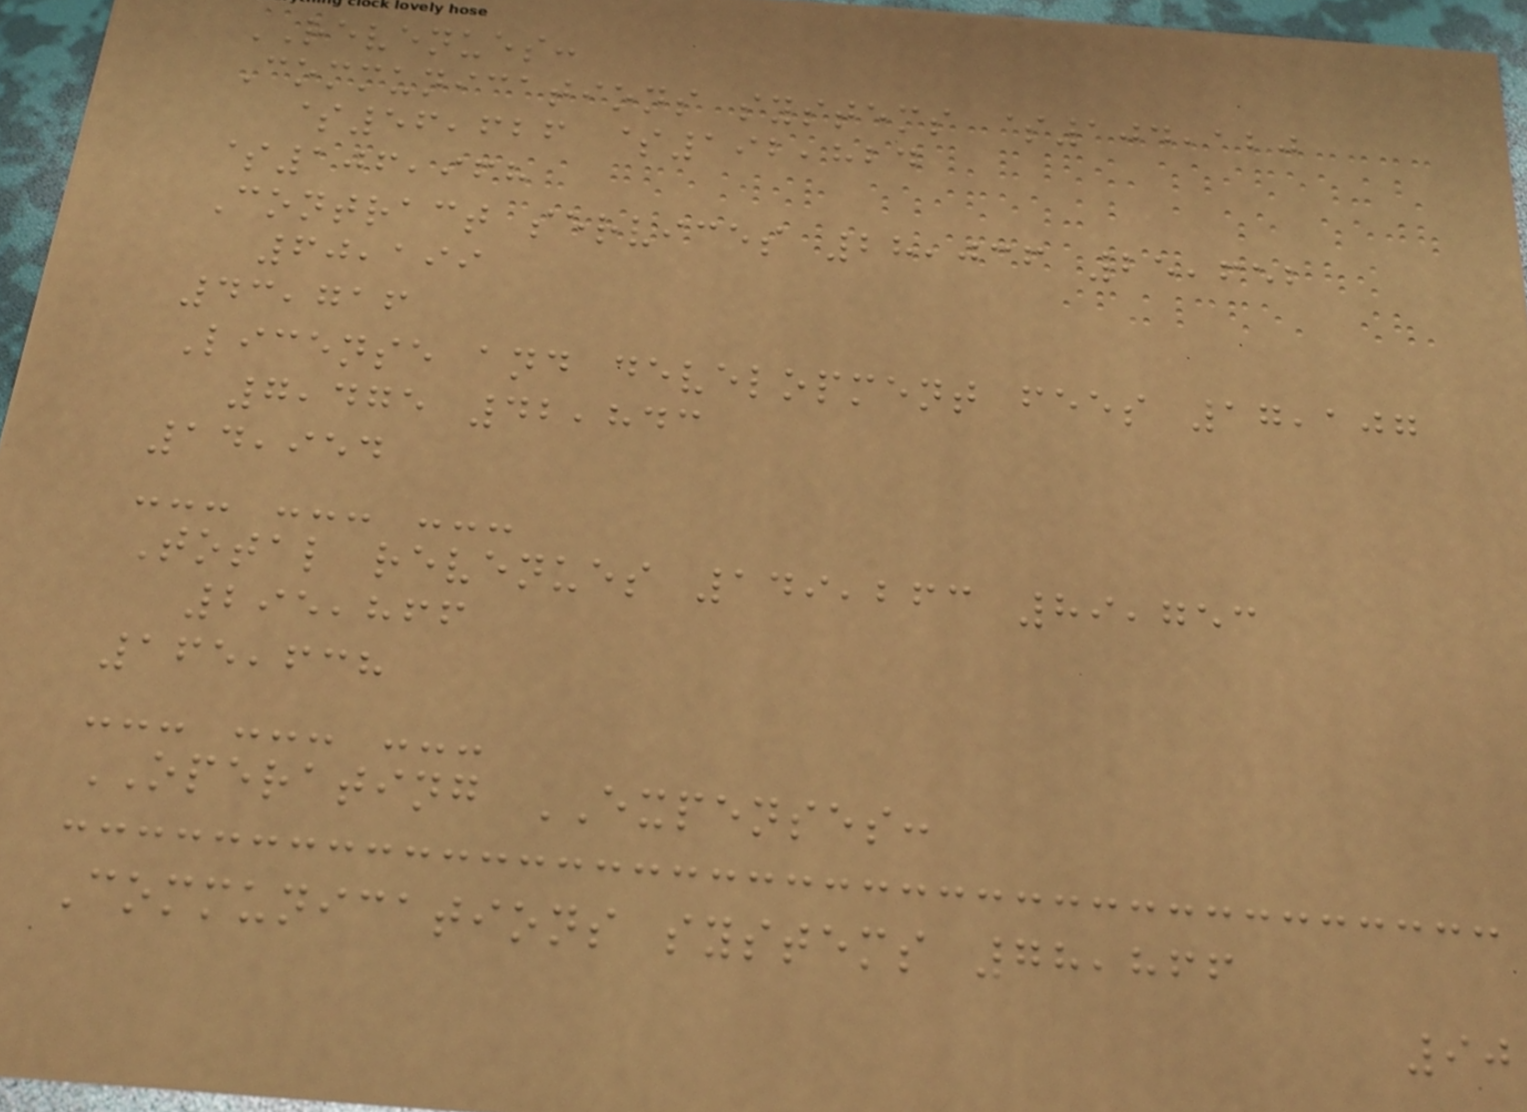REVENUES:
Communications systems $104,120
$56,626 $192,824
$106,968
Contract services 28,036 25,652
60,199
43,716
License and development fees 17,107
7,475 42,843
14,954
--- --- ---
Total revenues 149,263 89,753
295,866
165,638
--- --- ---
OPERATING EXPENSES:
Communications systems 78,866
90
